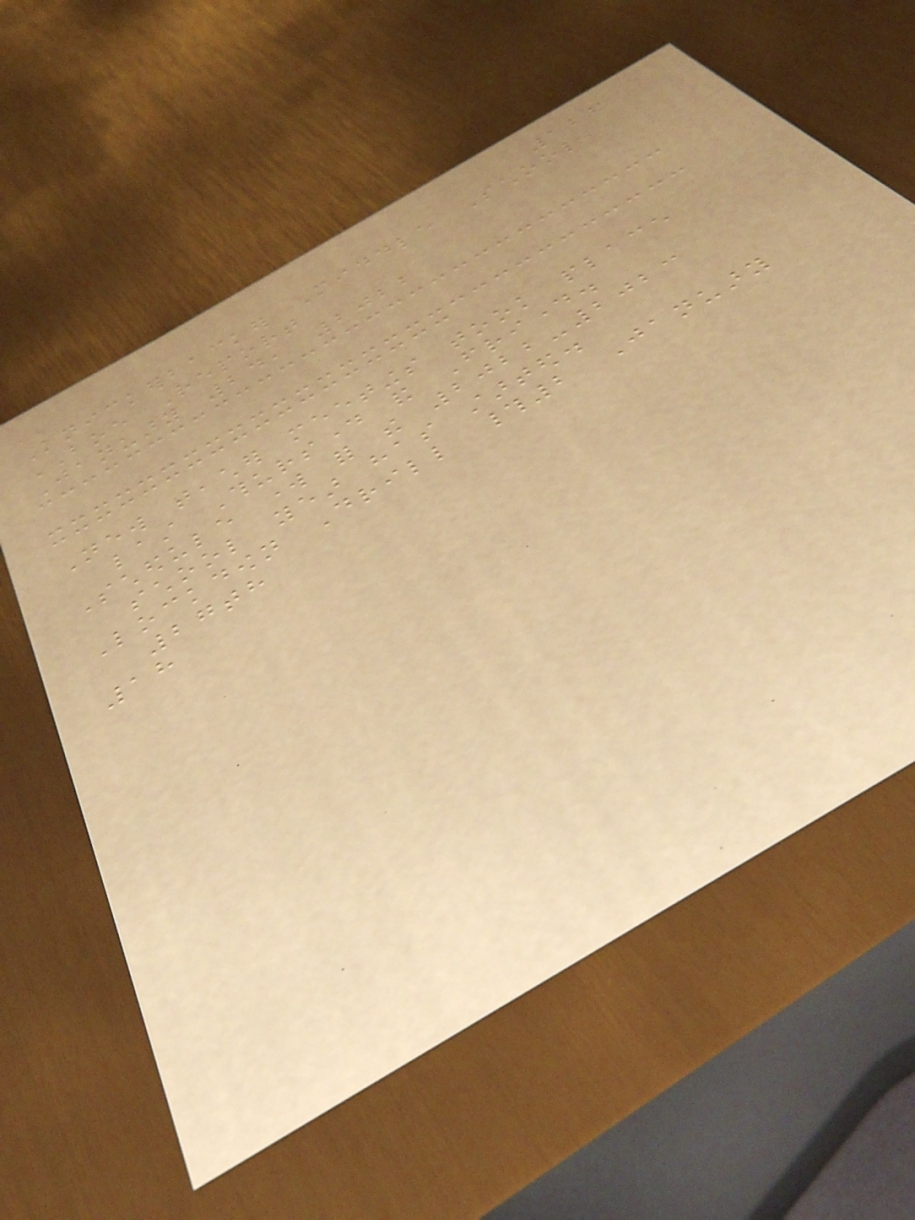126
Knickerbacker Middle School
BOE Report
January 24, 2022
New teacher meetings took place
last Thursday and Friday.
Schedule work for the 2022-2023
school year has started.
Lockdown Drill #2 January
27th
18
